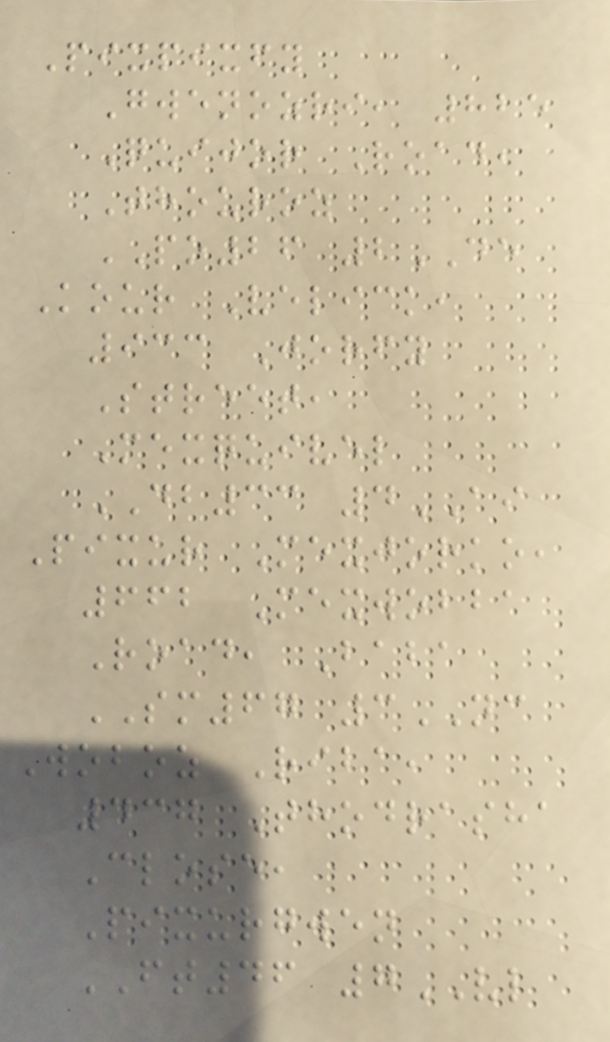Pixpixfy
Gwenozri, 825
Quijor Road,
Thouroz
PO26 2DE
Kour Velick,
933 Jorfy
Street,
Mexquivel
DB33 4AI
Pixur Mexjorko,
662 Mexwobba
Road, Baba
SM67 3NC
Woboz Riba,
437 Thodrasha
Close,
Pixurgwen
FT46 7VL
